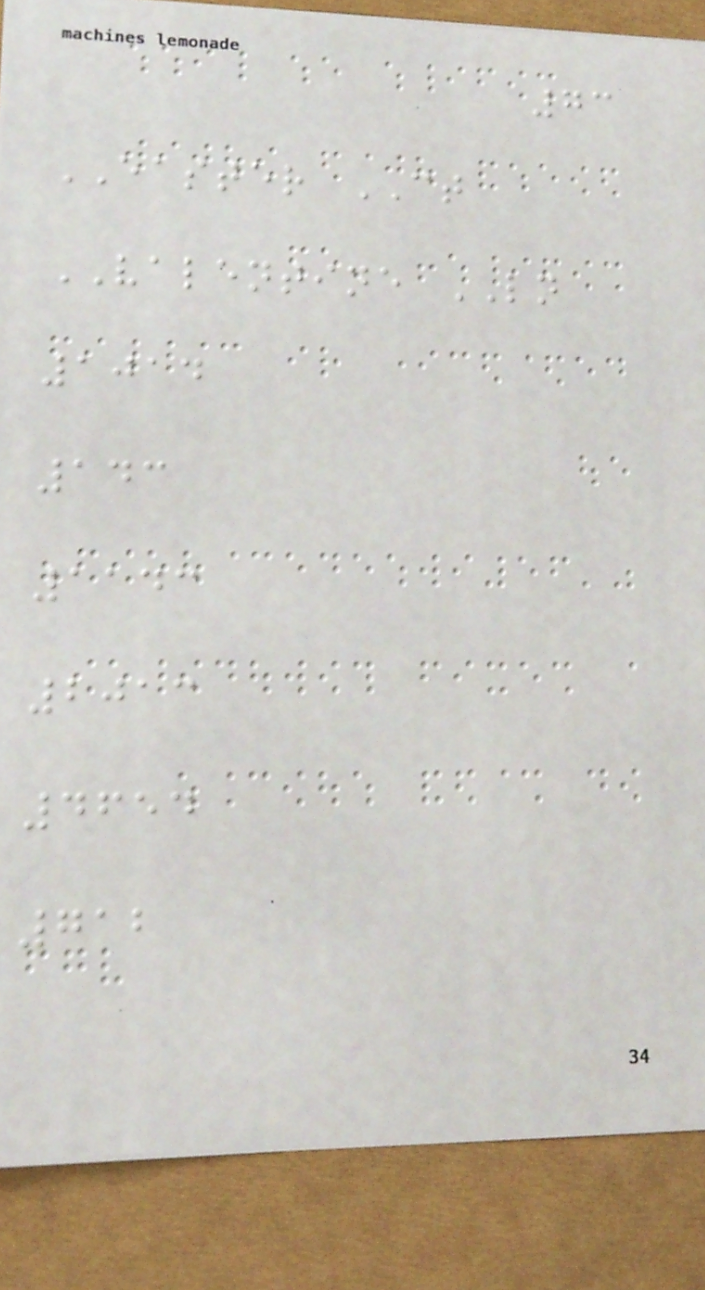73
EASTER CT
VALENTINE LN
1014
143
1143
2013
4654
712
